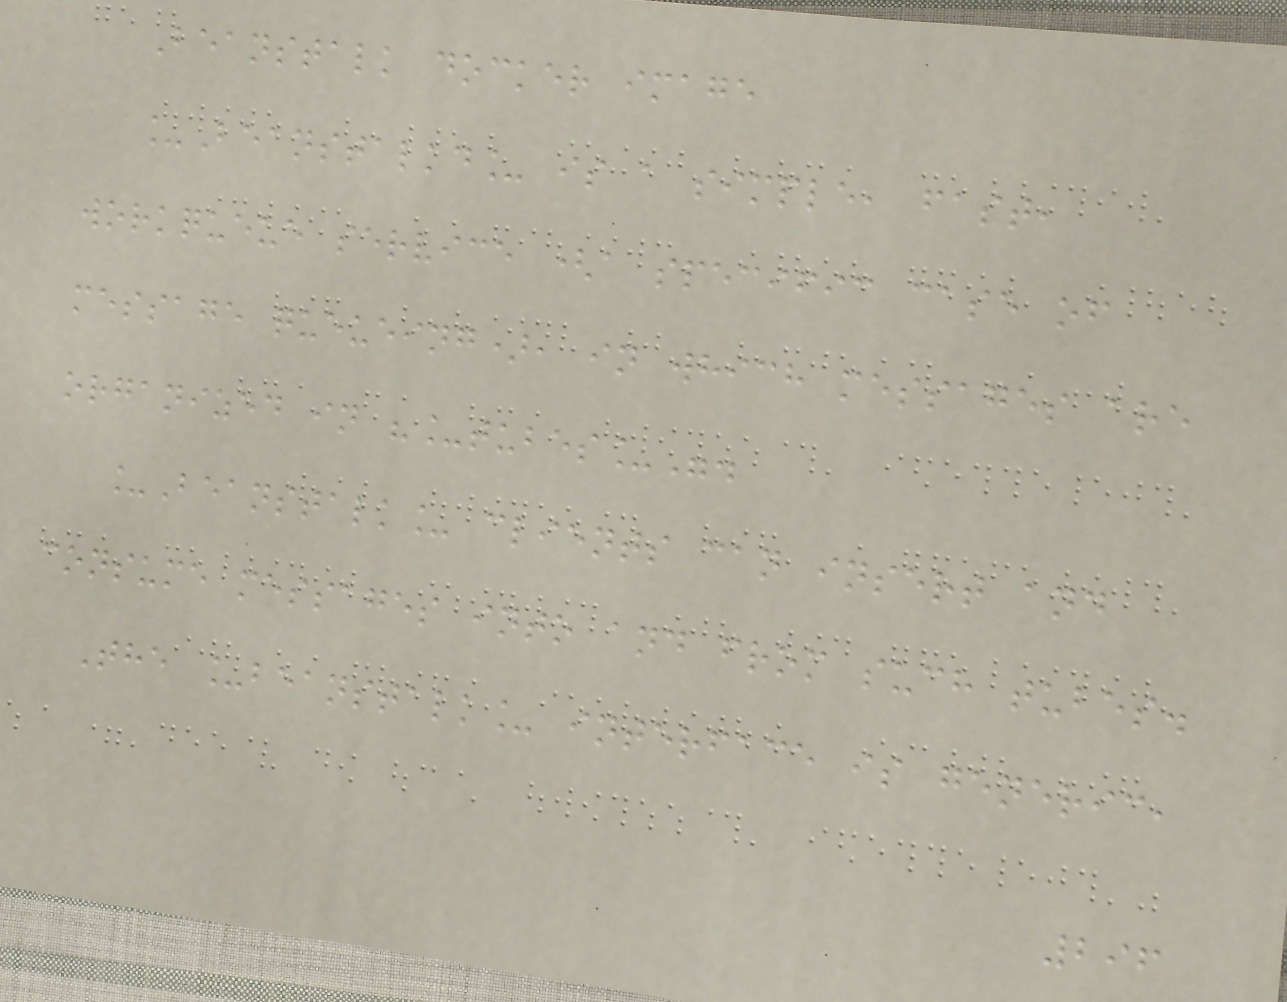Beanstalk docker image
_Beanstalkd_ is a simple, fast,
workqueue service (a specific case of
message queueing), in which messages are
organized in "_tubes_".
_Beanstalk_ clients can insert and
consume messages into and from such tubes.
The _beanstalk_ interface is generic,
296
